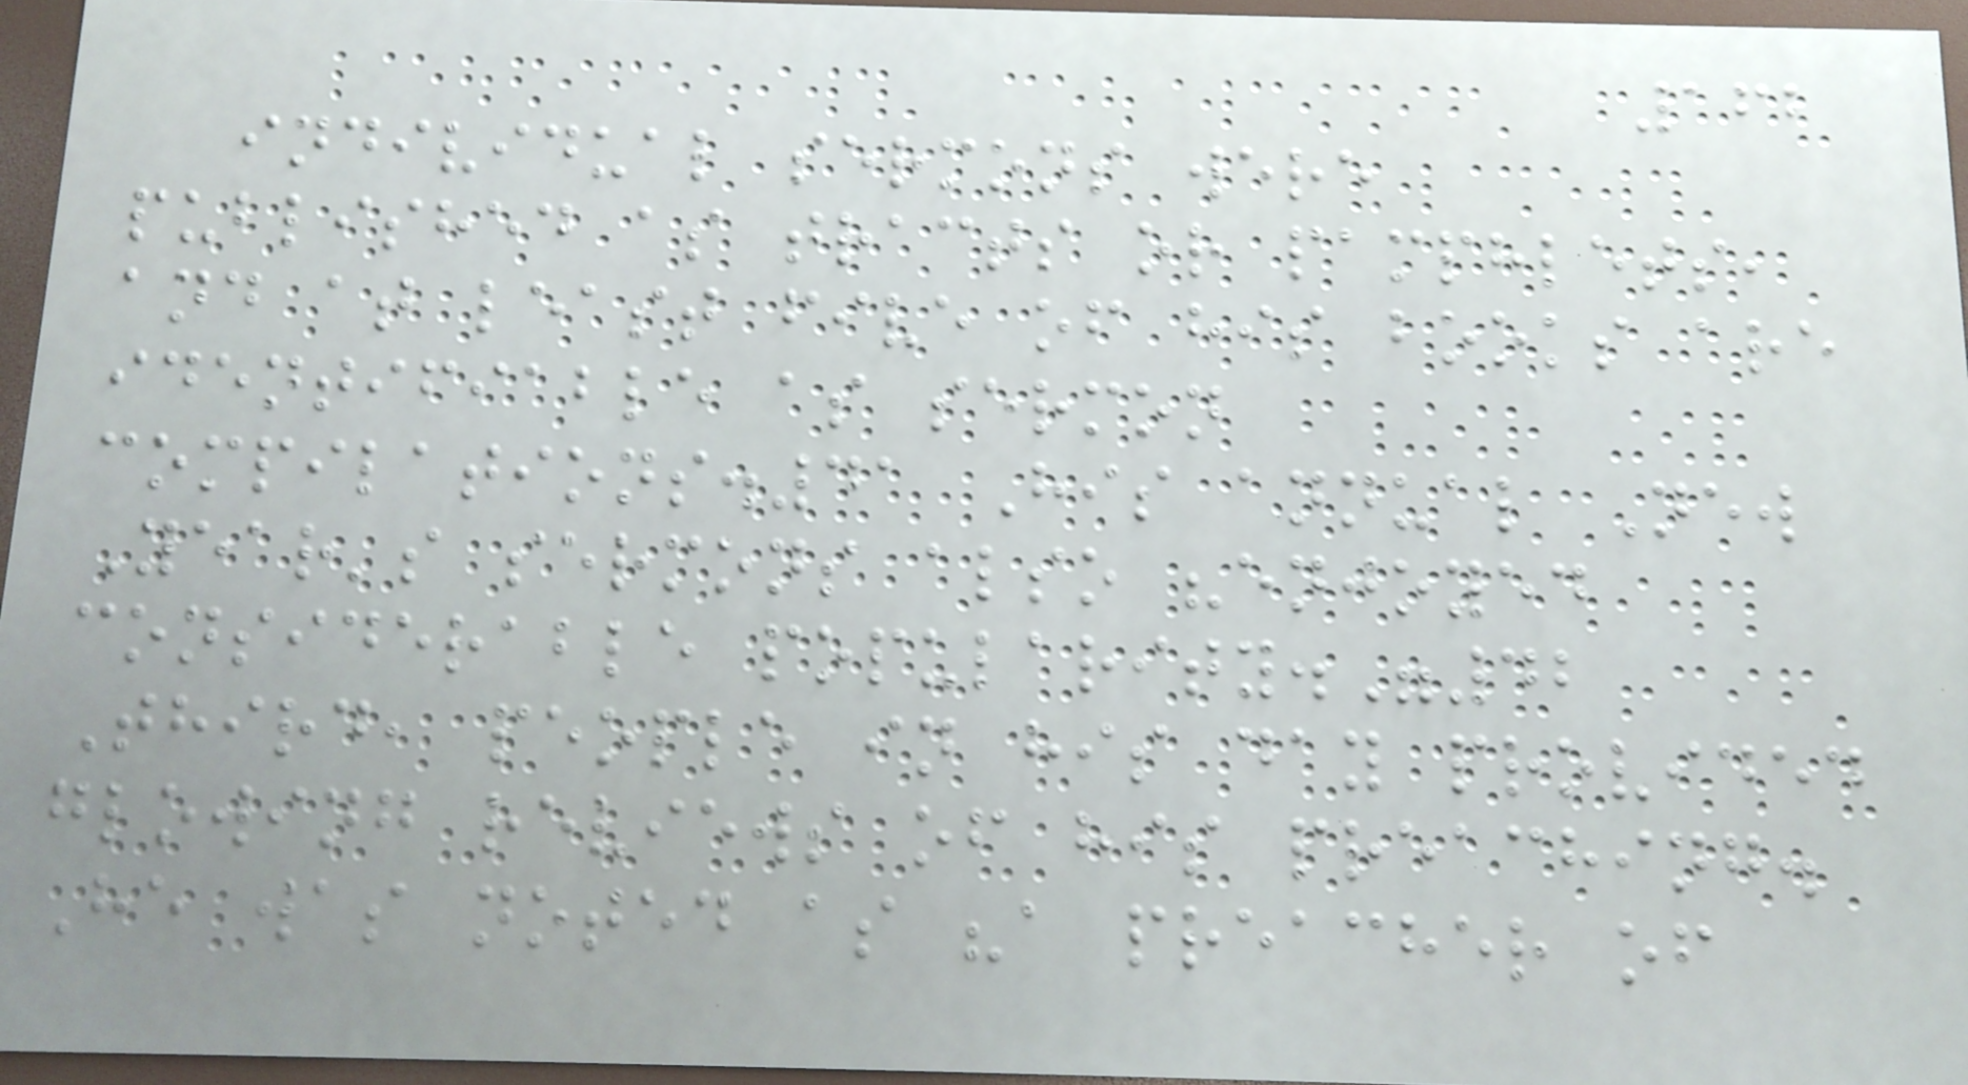162
individual sermons were
published as tracts or pamphlets,
and at least five of his books are
identifiable as sermon
compilations.41 His annual New
Year's sermons also "enjoyed
considerable popularity."42
Third, people in his day provided
glowing reviews of his preaching.
He was noted as "a preacher of
